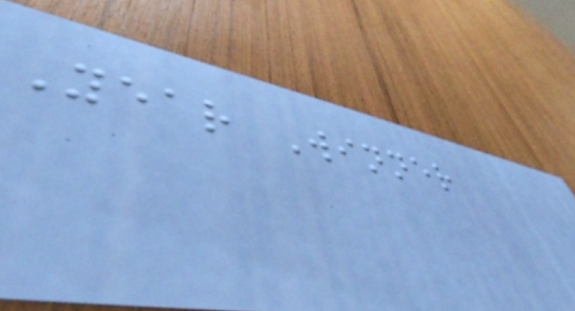Year Winner
